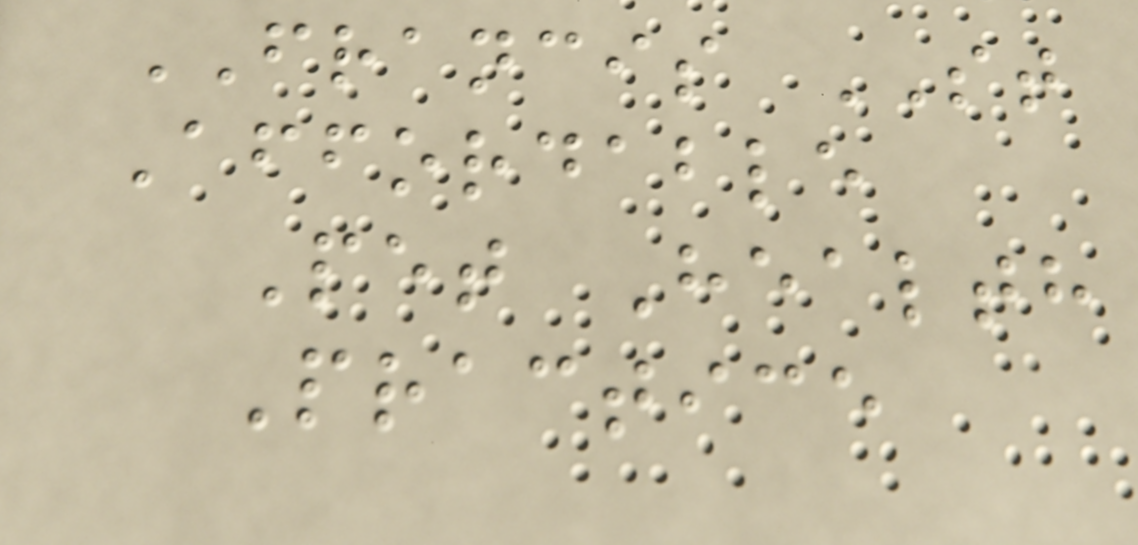FRANCIS ST
Affordable
Pet Health
Practice
